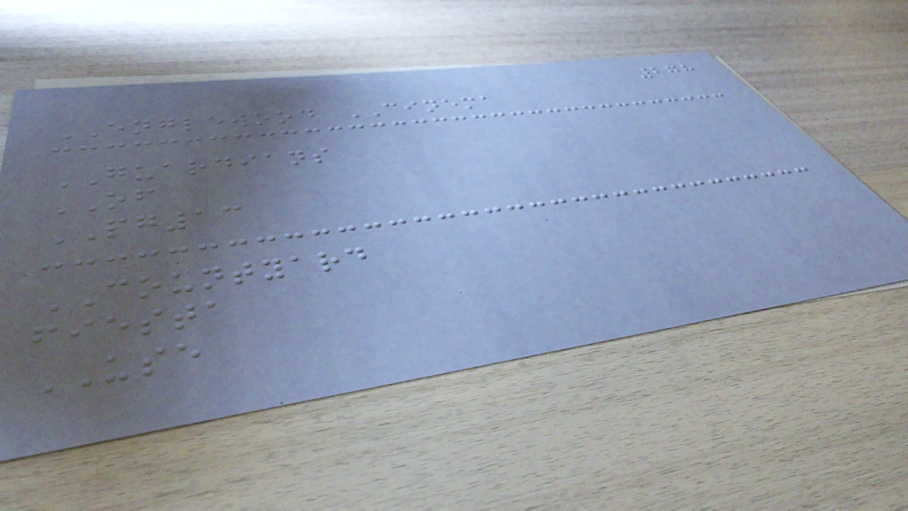278
ENGLEWOOD CINEMA
GUARDIANS
OF
PG13
COUNTYARD
fiesta
USE
